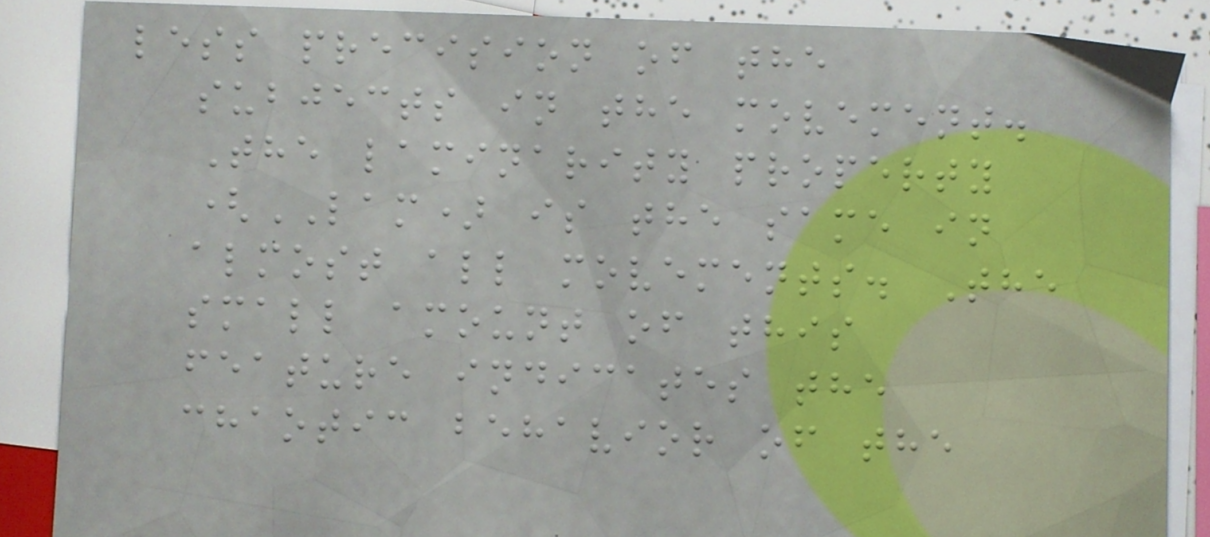less precision of the
subjects in the movement.
The laminarity property
(LAM) is the same in
almost all movements. The
small amount of this
feature indicates the
chaotic behavior of the
